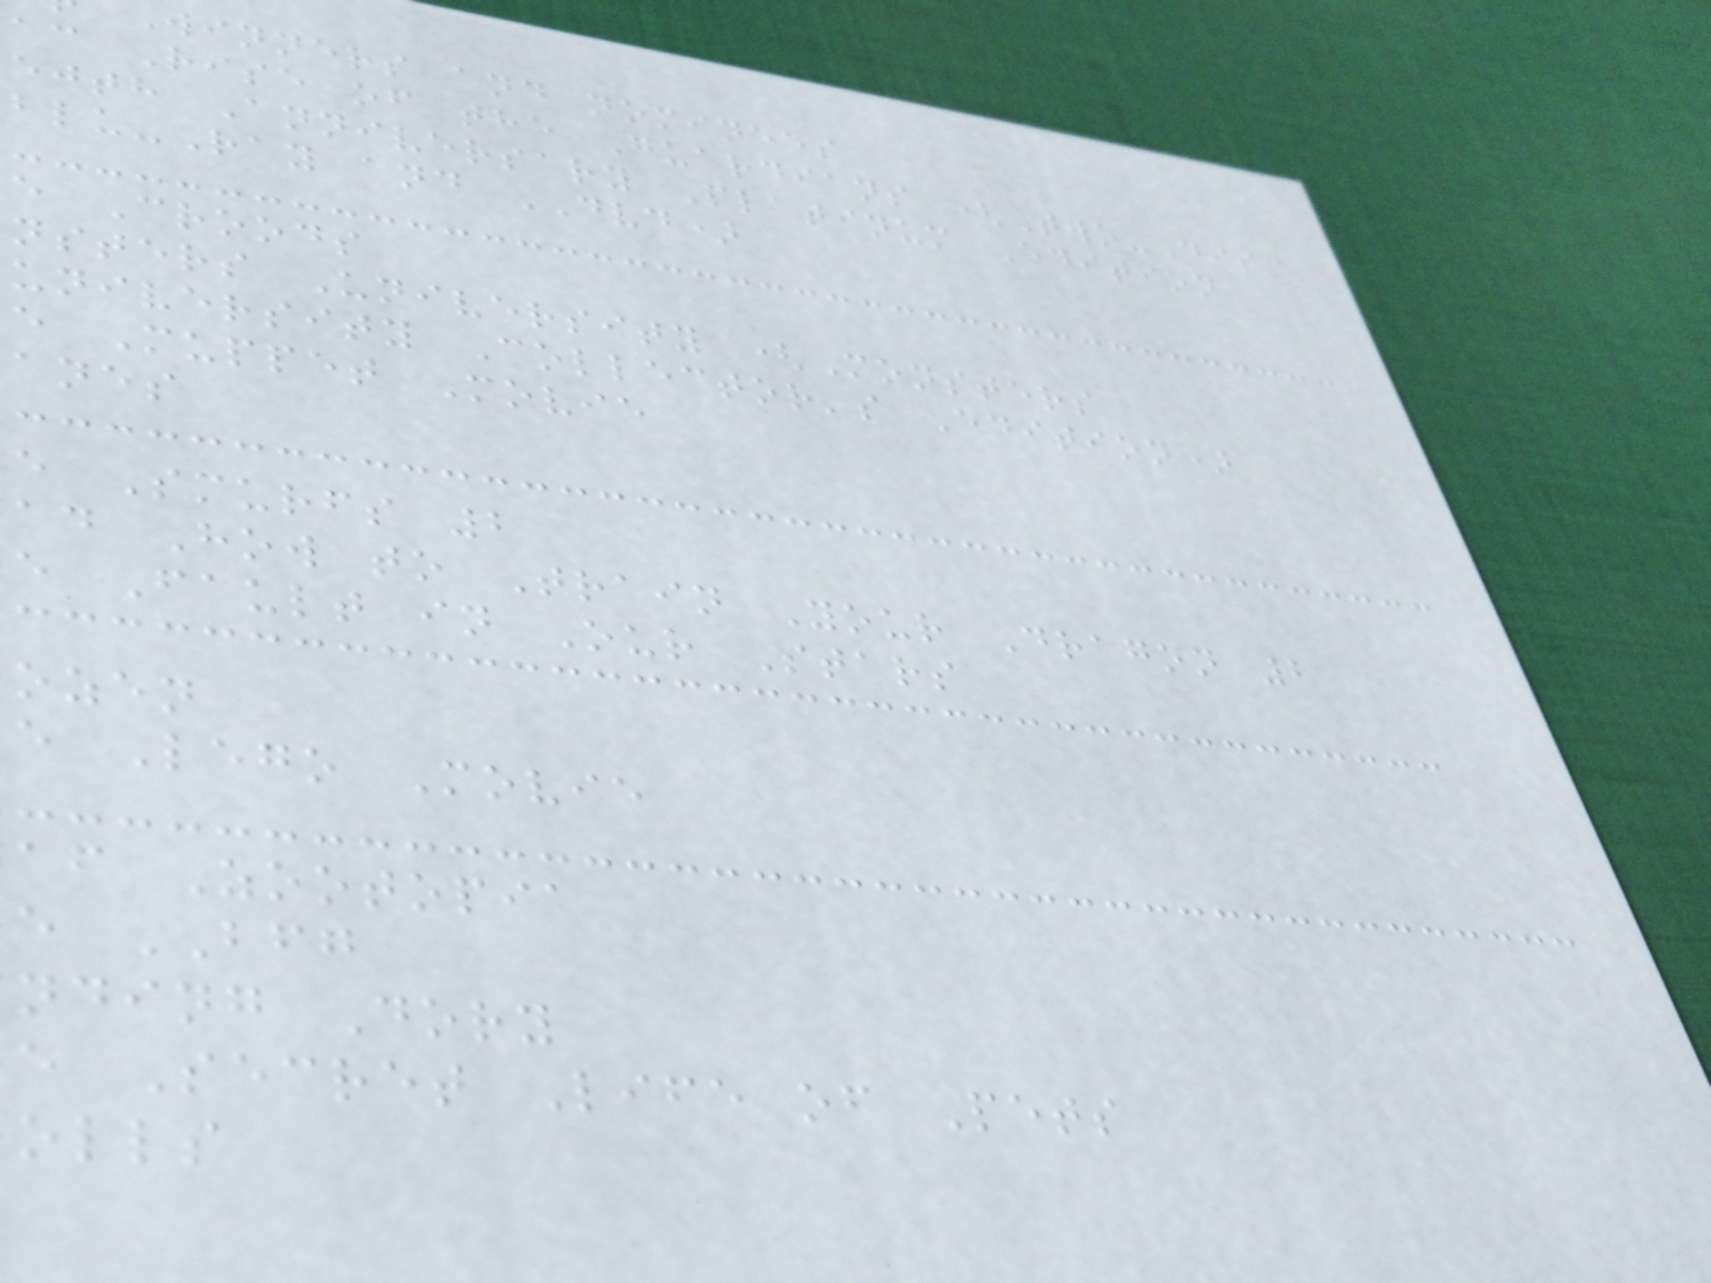winners and nominees
ac Rise of the Guardians (Two-Disc
ejth Anniversary Platinum Edition
lu-Ray and DVD)
e Croods
nsters University (Monsters
university Collector's Edition)
e Muppet Movie
anes
e Smurfs 2
ad How to Train Your Dragon 2
e Fault in Our Stars
ozen
e Lego Movie
af Zootopia
e BFG
nding Dory
e Secret Life of Pets
olls
